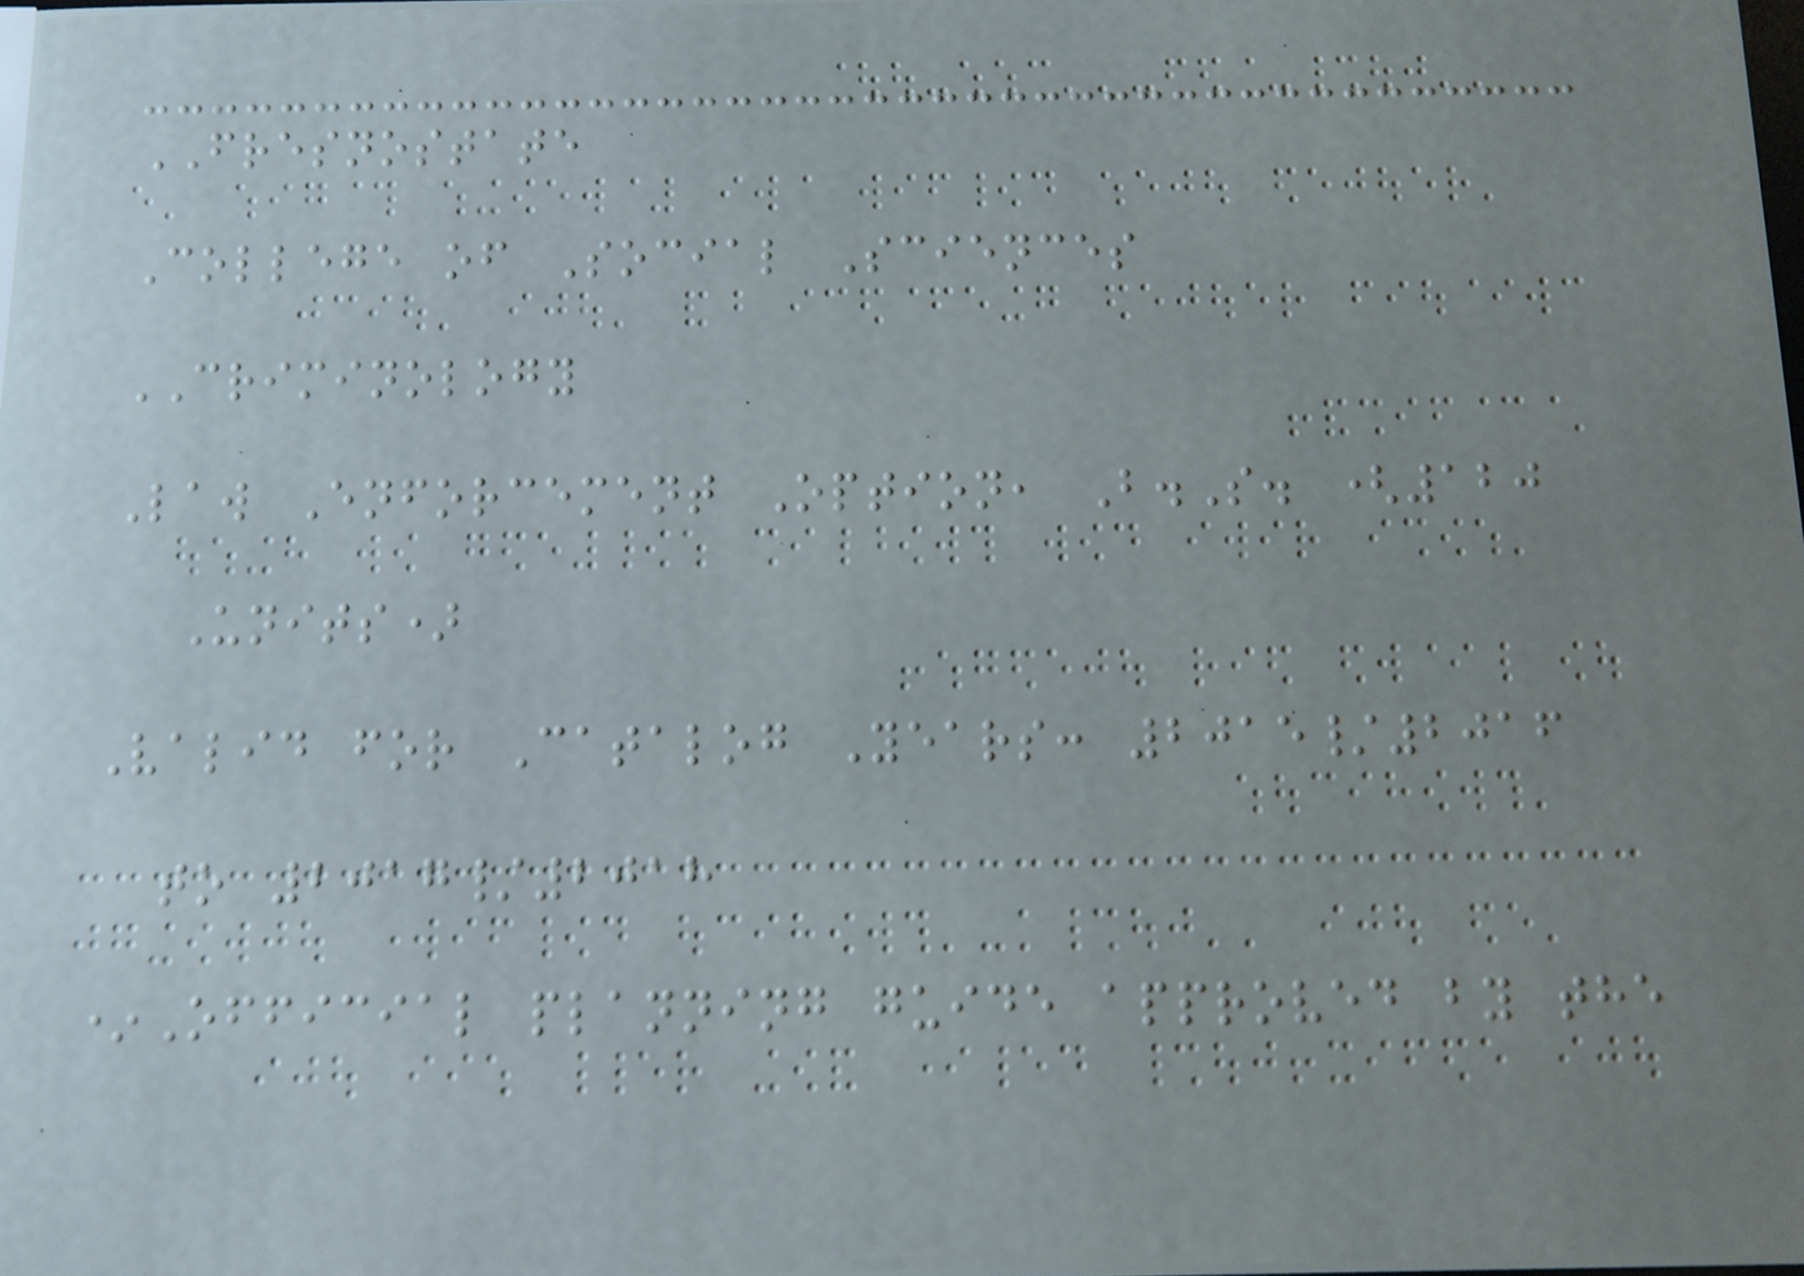FRESNOSTATE
College of Social Sciences
CRIMINOLOGY
Law Enforcement Option, B.S. (120
Units)
Valid for Catalog Years: 2015/2016
to 2017/2018
*Official planning guide approved by the
